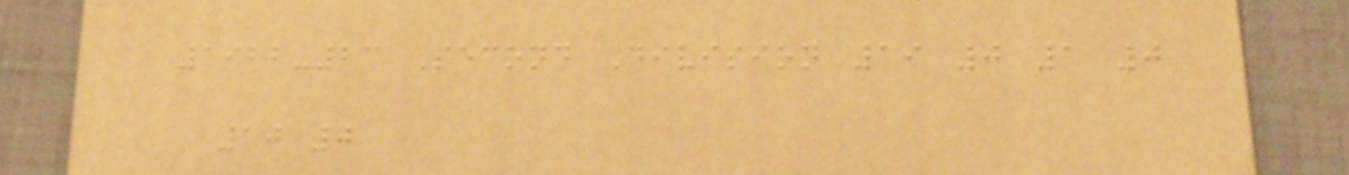1922-23 Second Division 19 0 1 0
10 0
